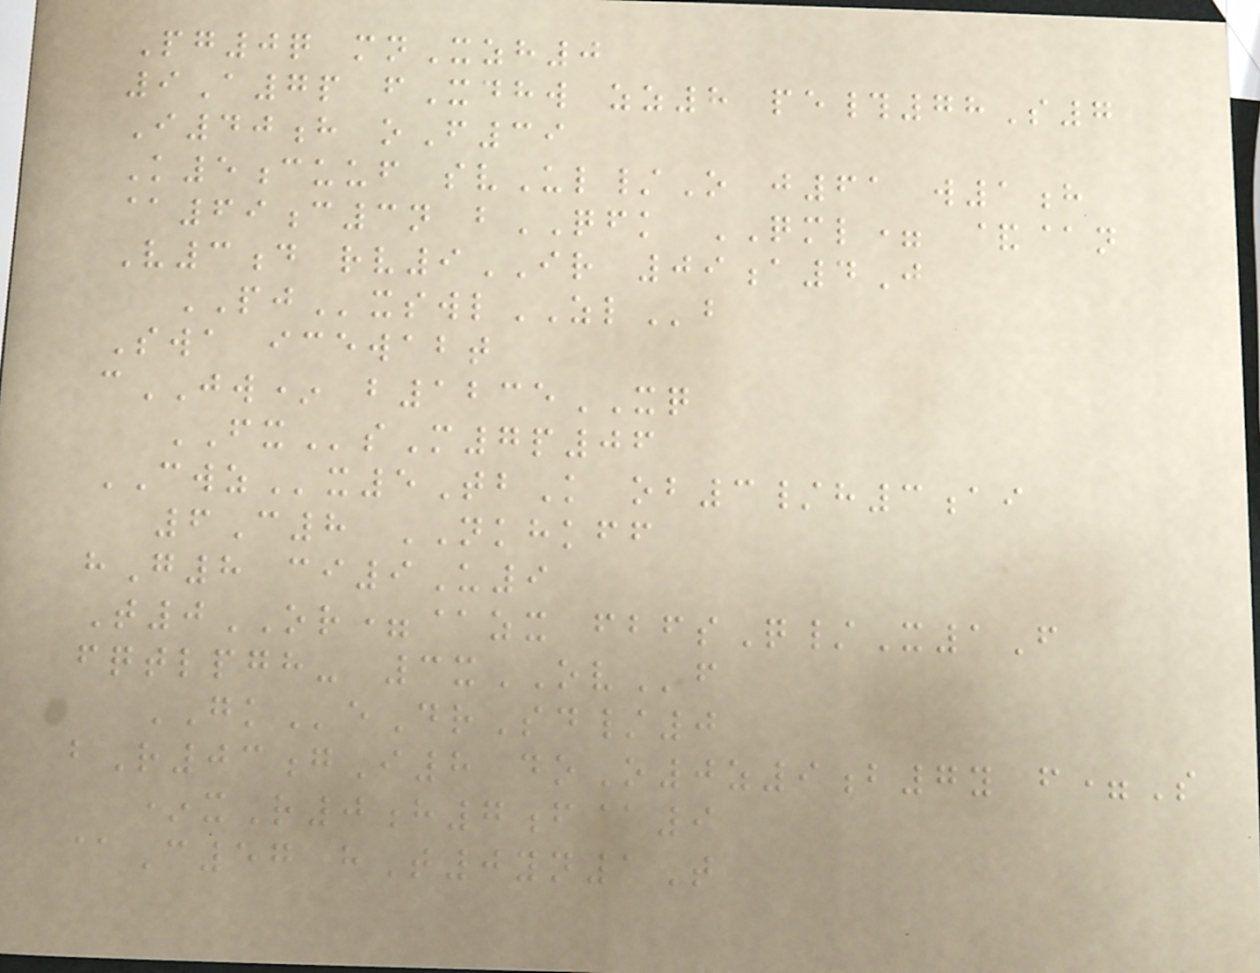Pg0q mnXzh0
9A7p fXdhw zz8 pe#78S7
I40h oF39
K5cuuf svUl/O j61 w1h
@69c3n bQFK QML= &@n
V3d rv9IR 09a4J
PJxswlZLb
Swa icewabt
cJW* b1235XQ
FXsM7p06
CWZx5TbK ob3/h3ai
6C8 NKHKFF
hG8 ci9U9
T0OR=@zx fbfsQ/X1F
fqtlpgh- 3xOVf
GKeDrSd/0
bR03gI8 doO0z9b7y f=S
*xR0h7f@9
@C57 hT0yn1T
